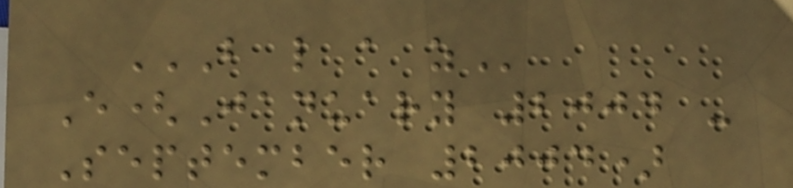B L A Z
E(January 2004 -
September 2004)
